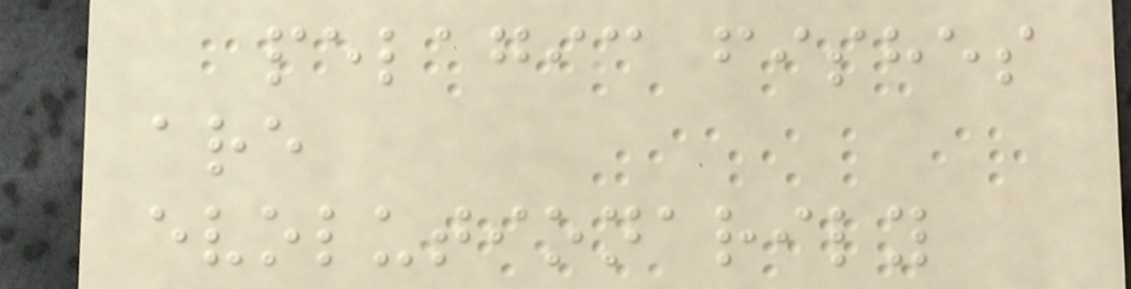pelagic fishes
are
evolutionarily
